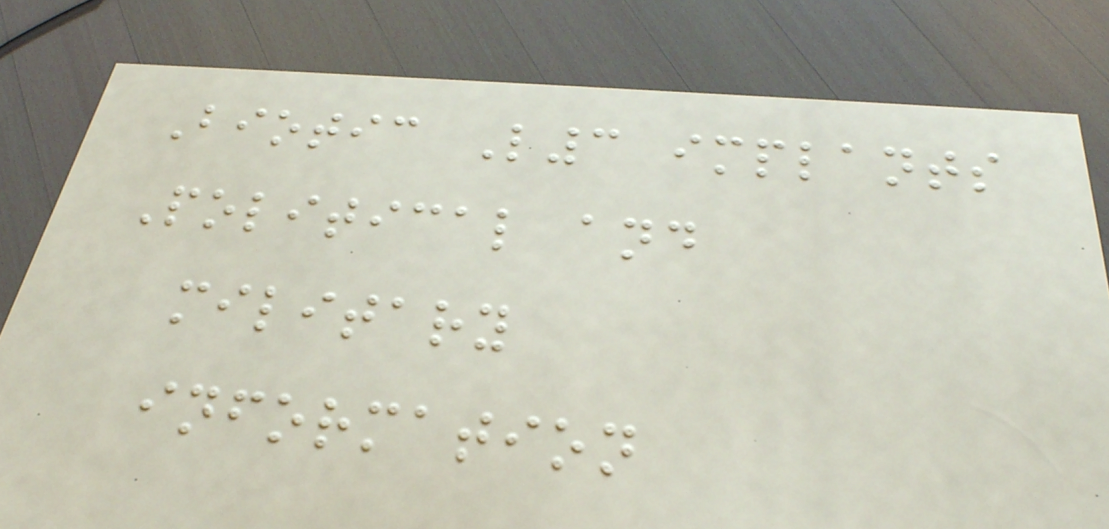Biotic L3 implants
Political and
military
information
